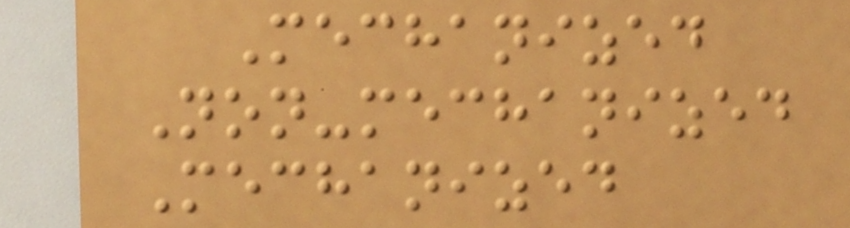Mechanized
Non-mechanized
Mechanized
